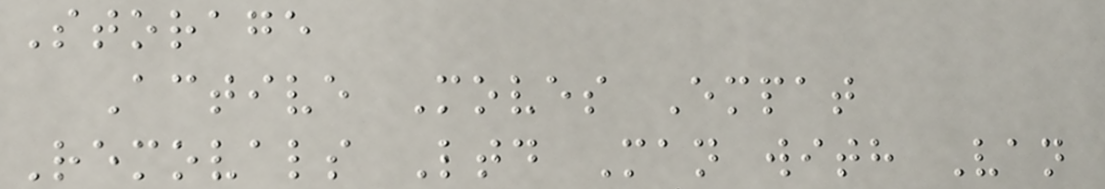Storage
Active Moves Empat
Removals Ltd Man with Van
